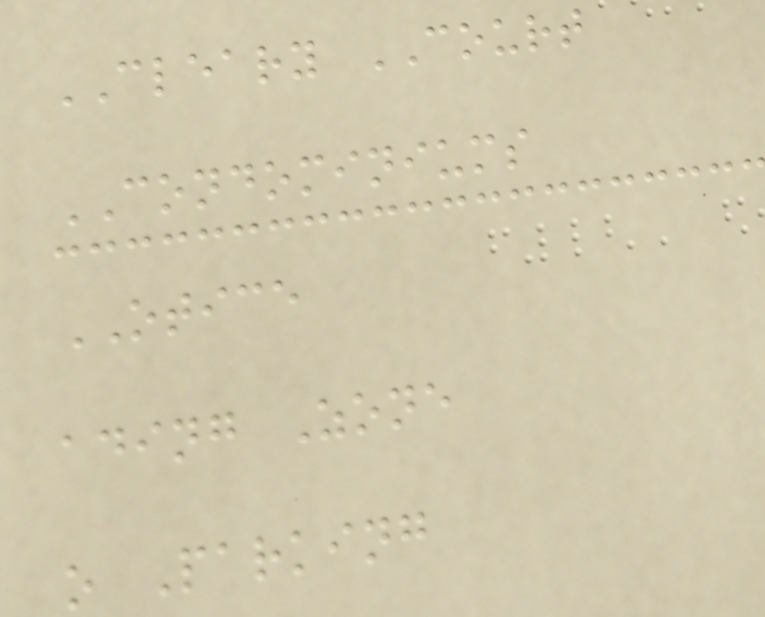CLEARY COURT
CONDOMINIUMS
OTICE
ading Zone
o Parking
